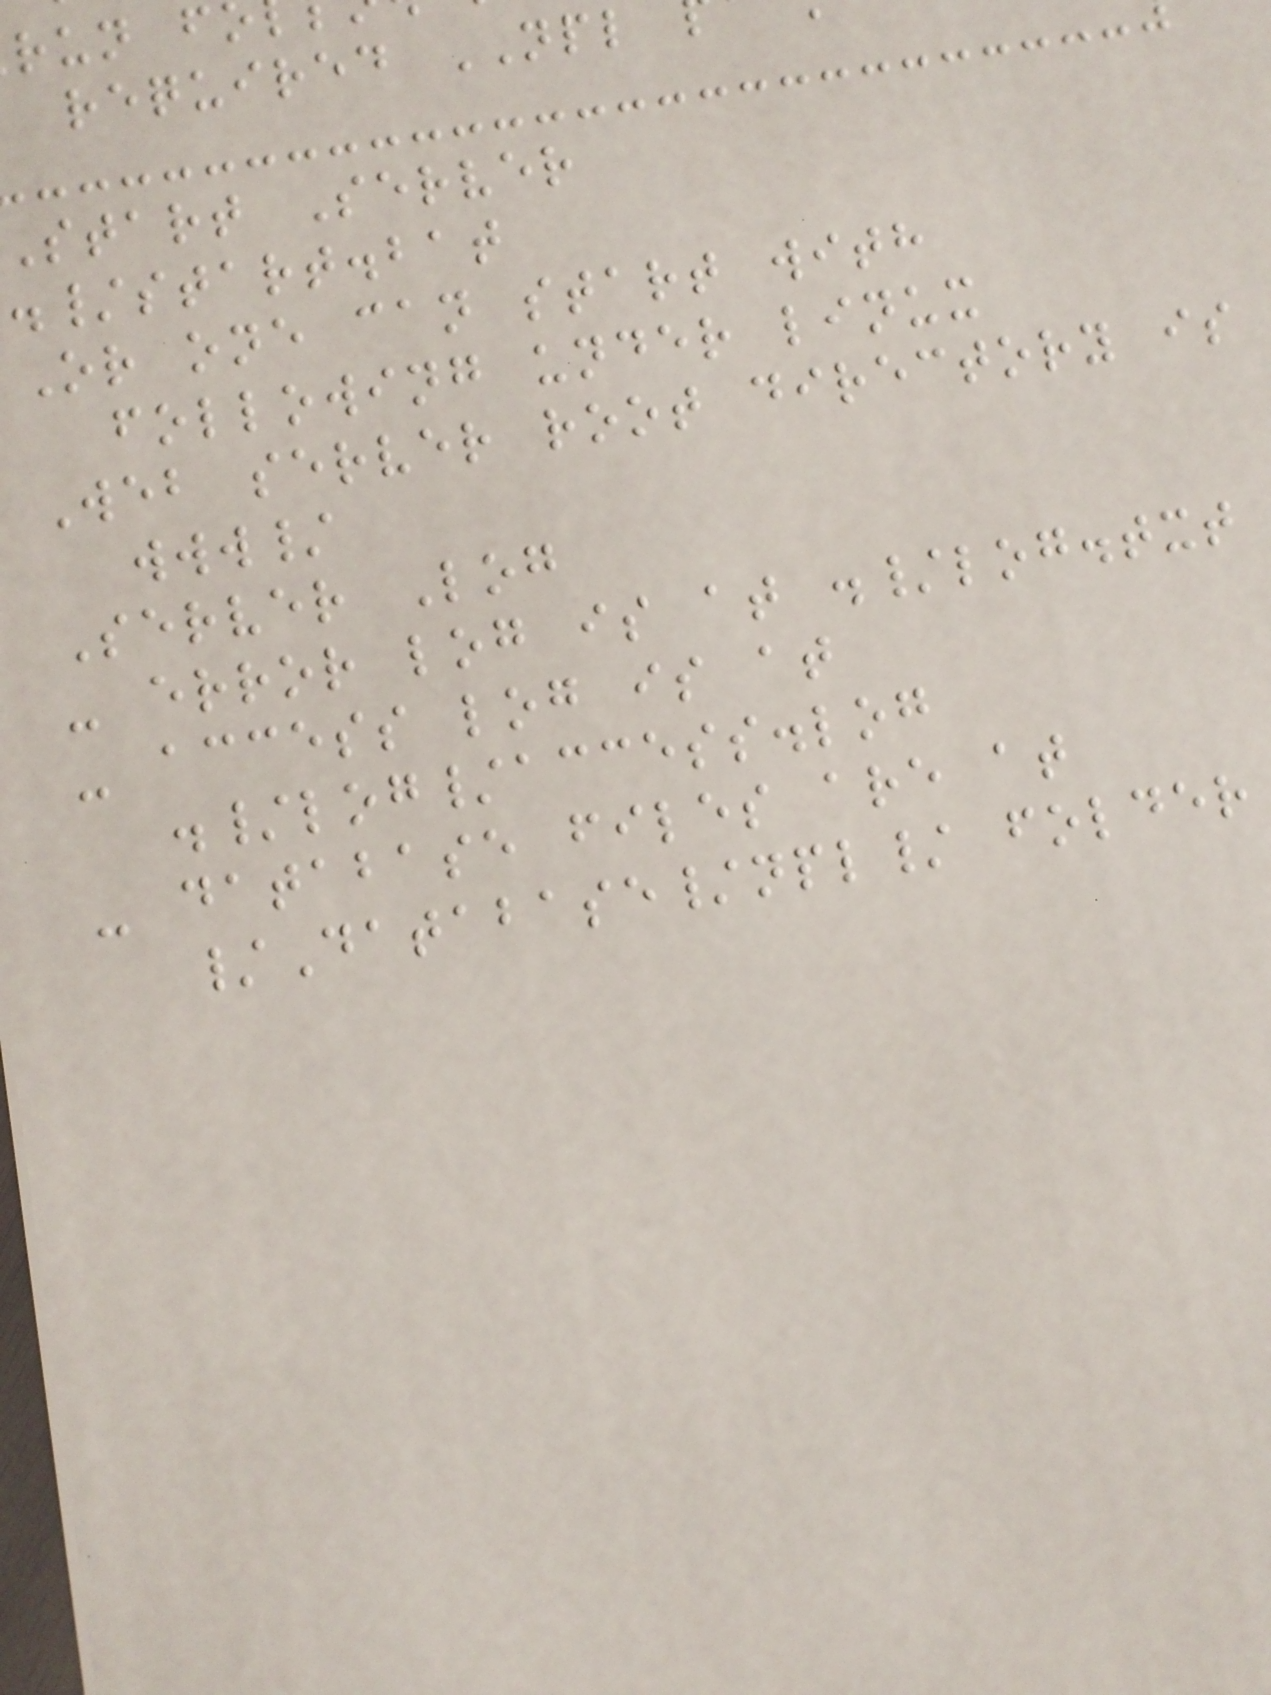required NPL
start Server
./start.bat
Or one can start with
following under linux
Web server root directory is
www/
Server Log
- error log is at ./log.txt
- access log is at
./log/access.log
- database files are at
/Database/npl/ folder
